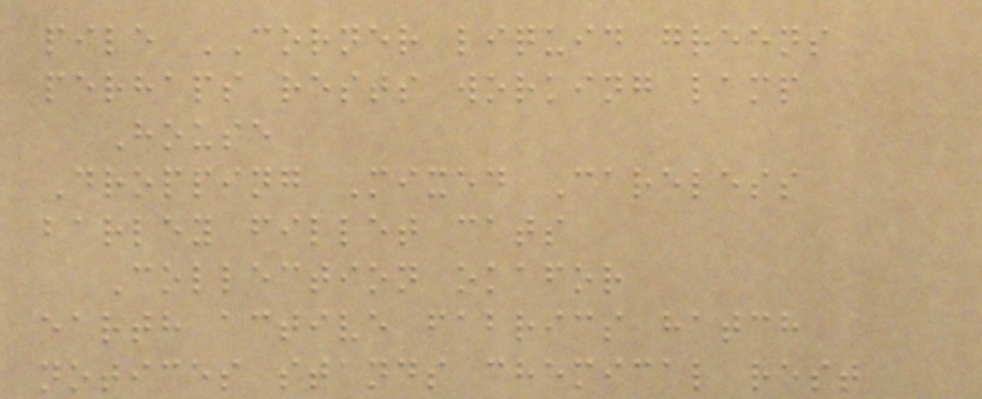pile CORNER liquid greens
perhaps rests working lamp
House
Dropping Mixed Careless
barley fillet cats
Collection okafor
earth active fabrics hatch
notices stands chemical rest
